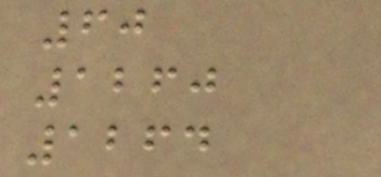60
1260
1264
